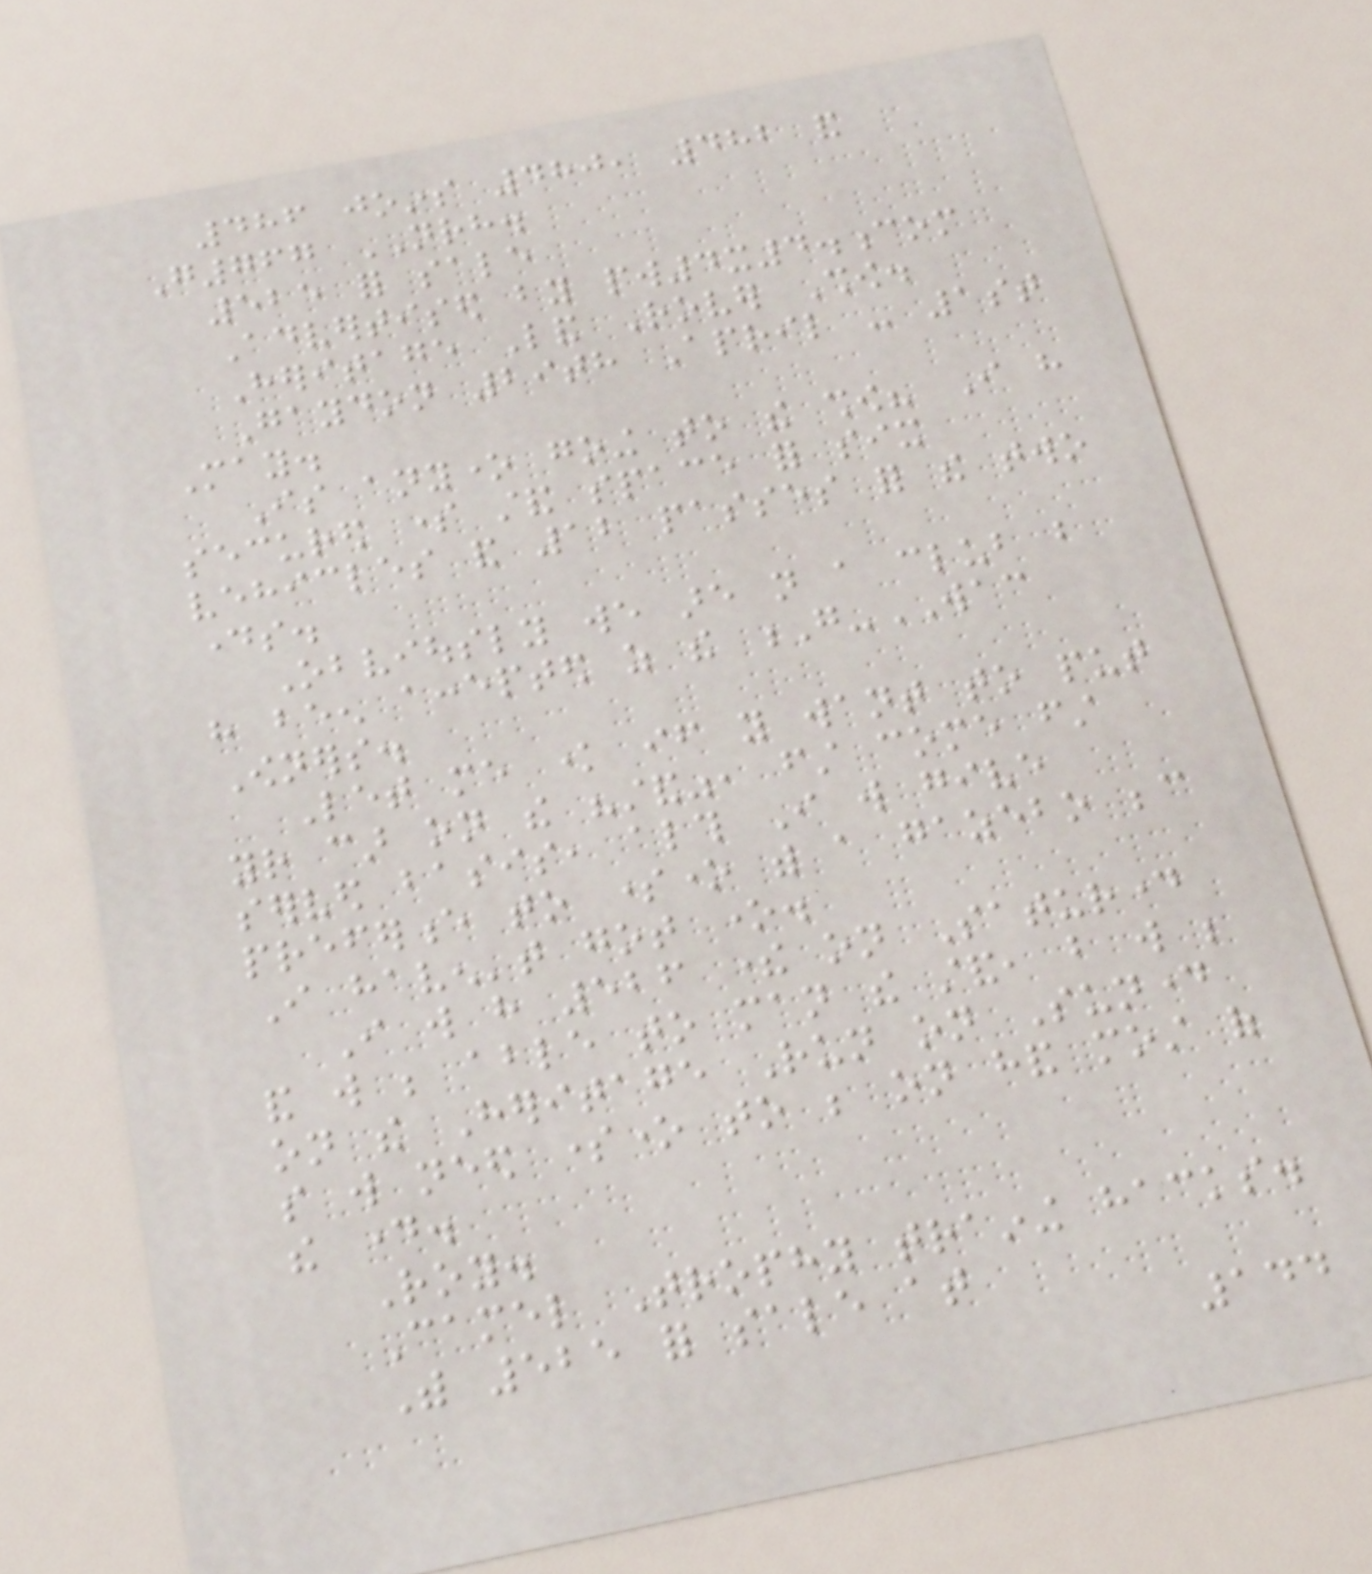486 joins 480, 482 and
G767 NRH.
525 for sale
Advertised by pw4x4.com
Heritage Land Rover Show.
Gaydon 29th April - 1st
May.
Is anyone going to the show? I have
secured some stand space for six
vehicles and 12 passes for the two
days.
Obviously we are not a club but
have been accepted as the G-WAC
Owners.
Let me know if you want to put
your car on the "stand", first come first
served basis, although I will give
preference to someone with a gazebo because
I haven't got one.
I will have 526 there on Saturday
and will be able to man the stand, but will be
on the Heritage Run on Sunday
so will need someone to be on hand most of
the day.
Roy.
Camel Trophy training hacks.
With 525 for sale at
144
